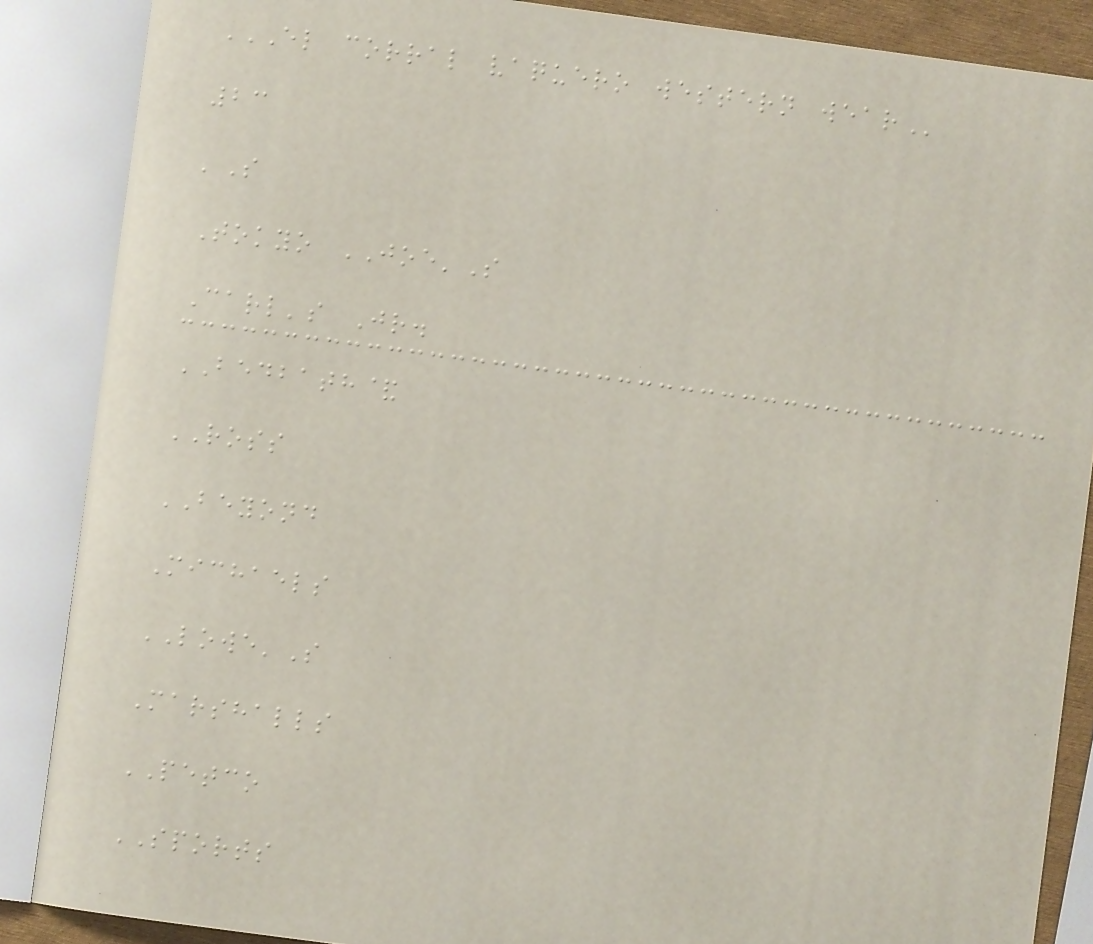EL CORRAL VAQUERO WESTERN WEAR
23
'S
Tokyo JOE'S
Carl's Jr.
BEDBATH&
ROSS
BEYOND
Michaels
LOWE'S
Marshalls
PETCO
SPORTS
